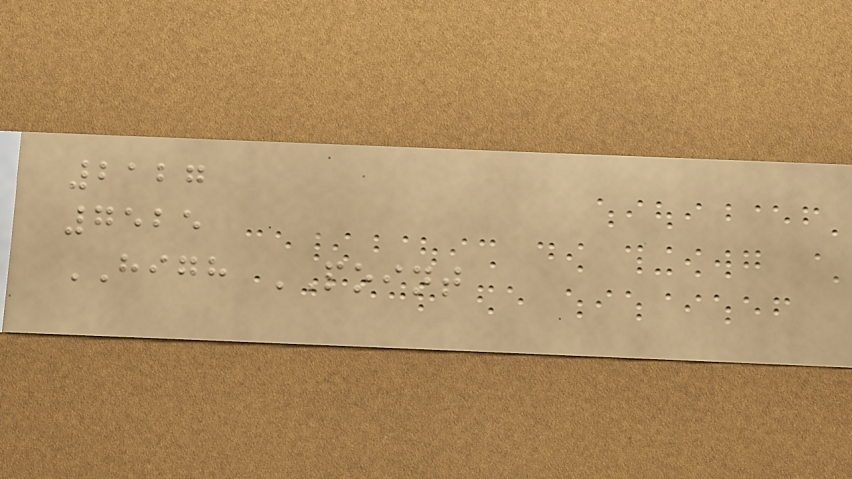2127
7525
HIGH POINT
